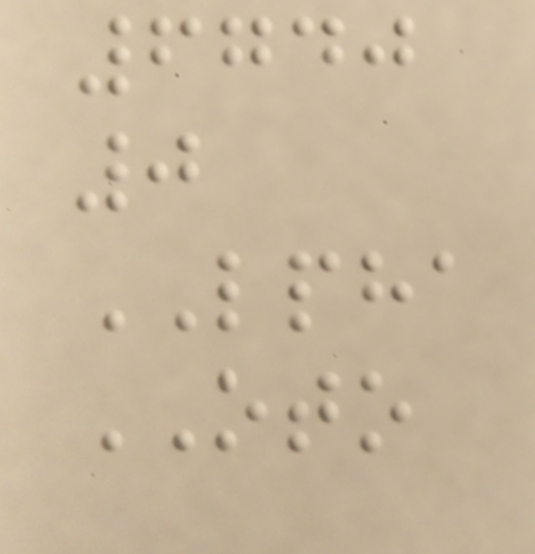6740
0
LPHA
OTO
